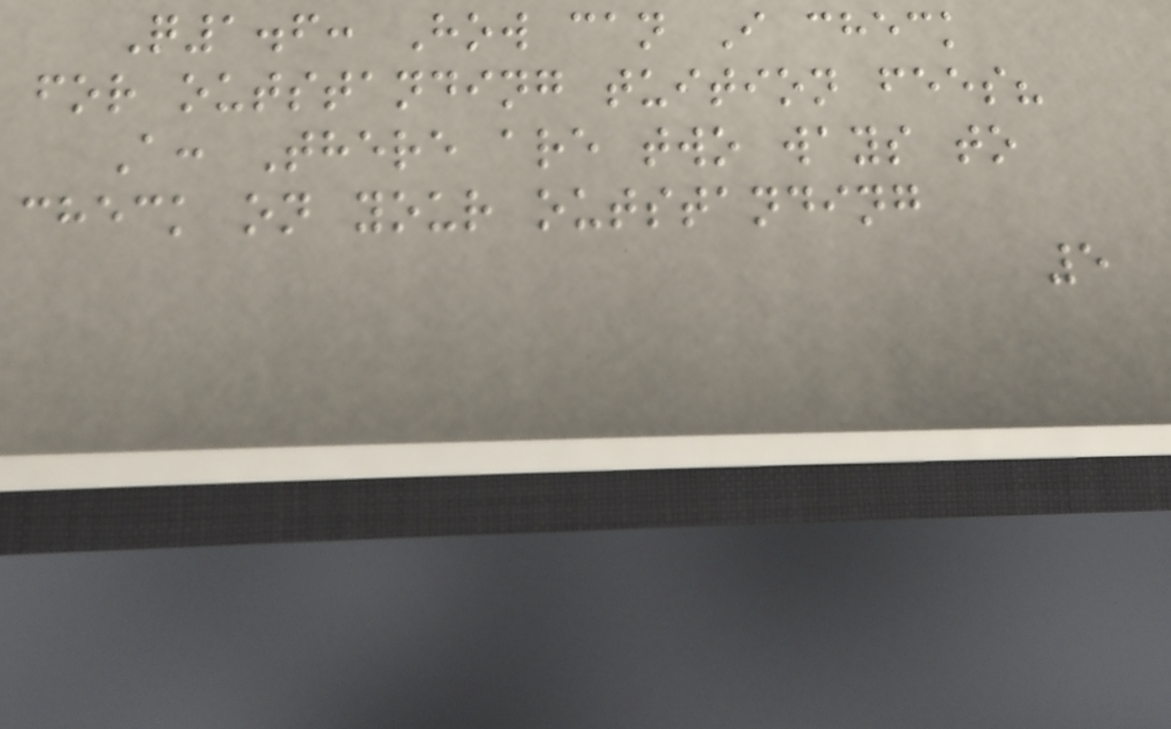Q1.6: How can I check
for outstanding tuition fees?
A: There are two ways to
check on your outstanding
5
